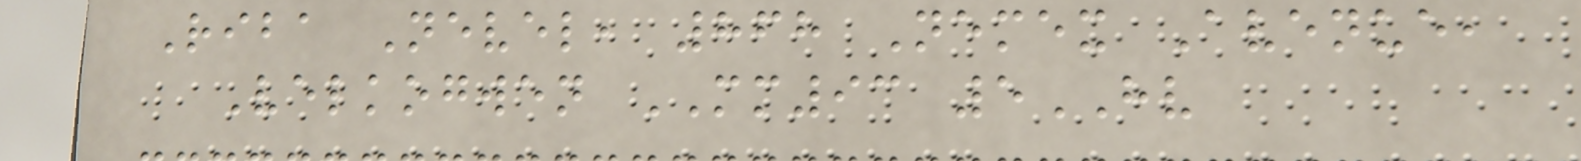Riba Nevel, 868 Nemex Avenue,
Velkogwen MM93 5HV
